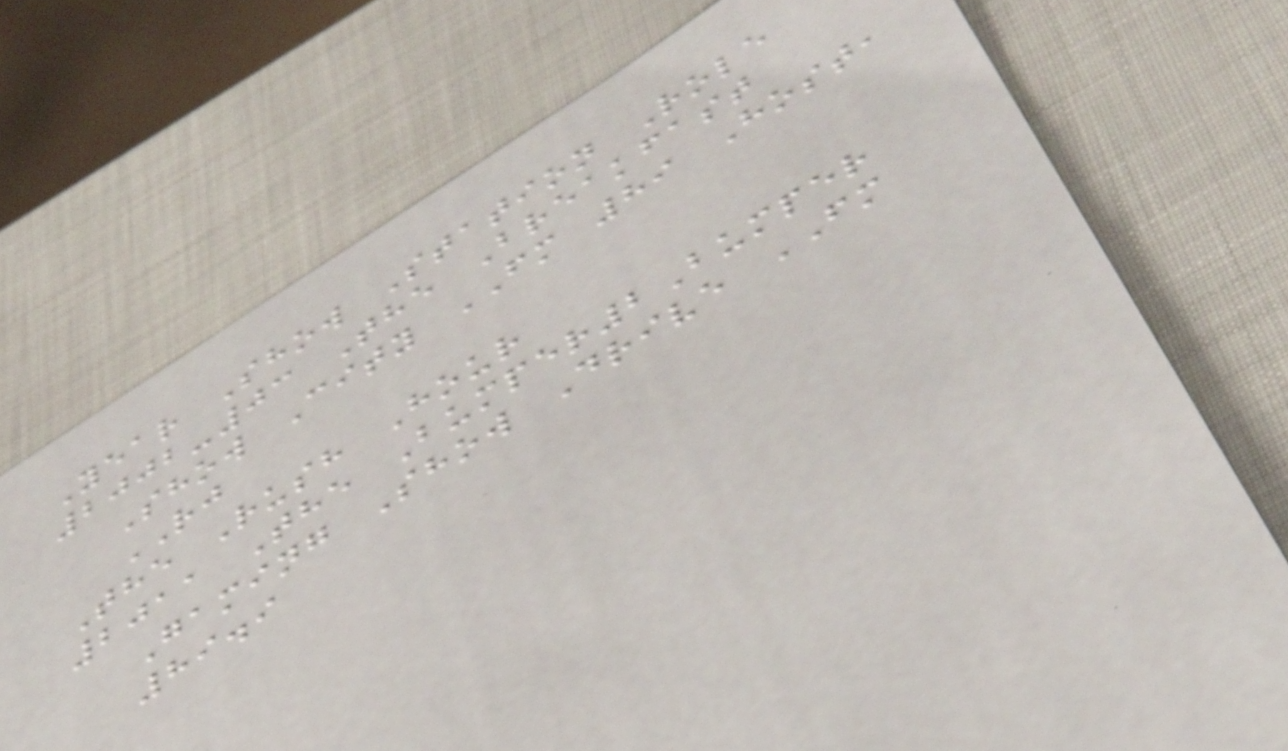Year Show Station Role
2002-03 The Breakfast
Show City FM 89 Host,
RJ
The Rush Hour
2011 The Bumper2Bumper
Gaming Show Drive FM
89.9
